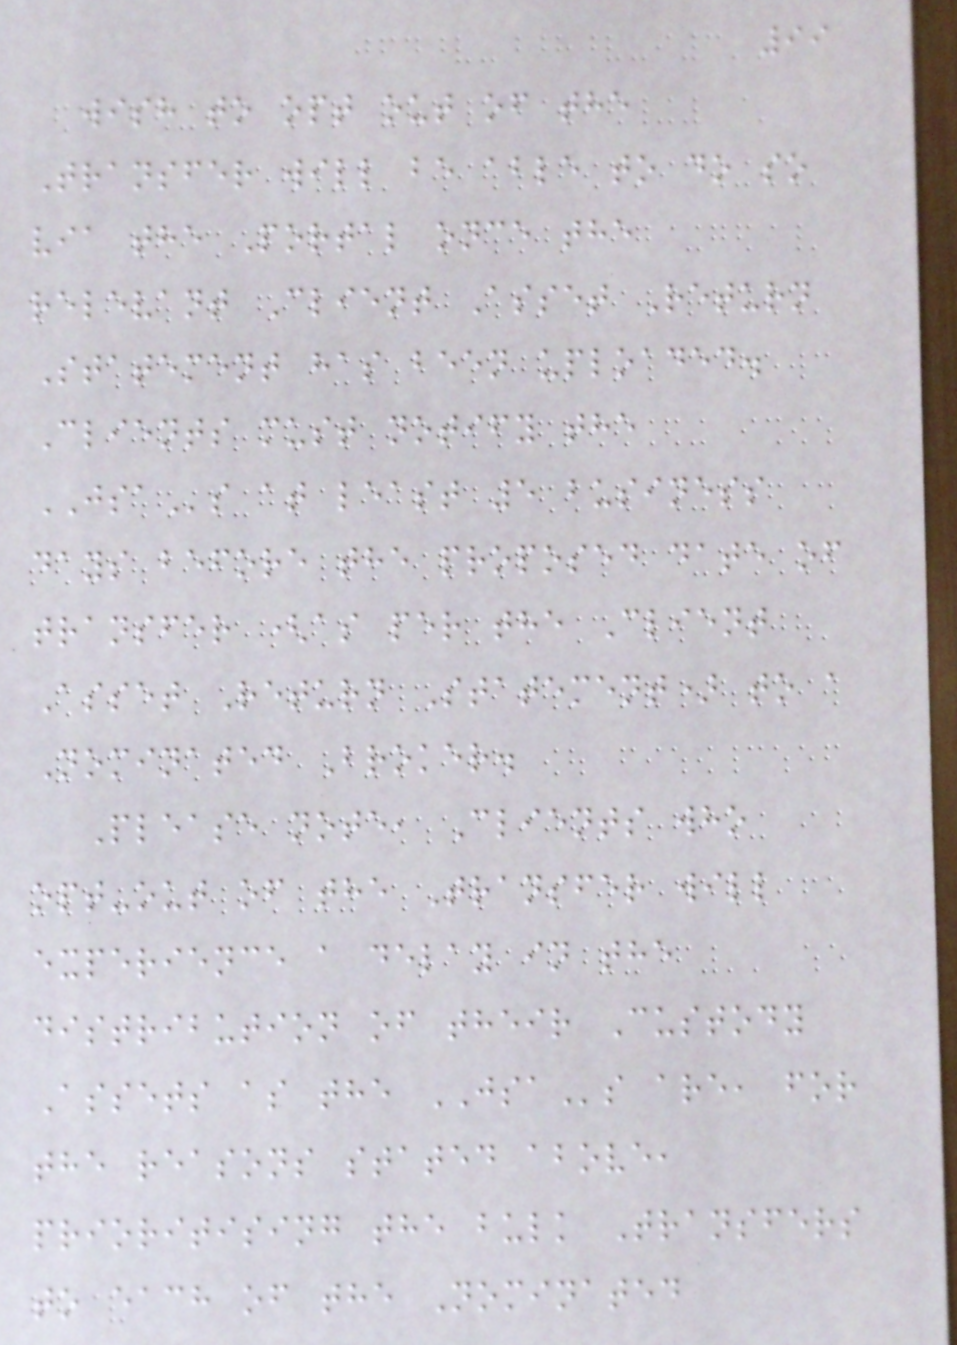99
wish to opt out of the
Transfer will be able to do so
via the Portal once the
relevant Client Asset Return
Statement has been uploaded.
Clients must notify the
JSAs at least 5 business
days before the proposed date of
transfer (as per the Client
Asset Return Statement) to a
Nominated Broker.
Please note, Clients who
opt-out of the Transfer will
experience a delay in the
distribution of their Custody
Assets as the JSAs are, for
the reasons stated above,
prioritising the bulk Transfers
to each of the Nominated
